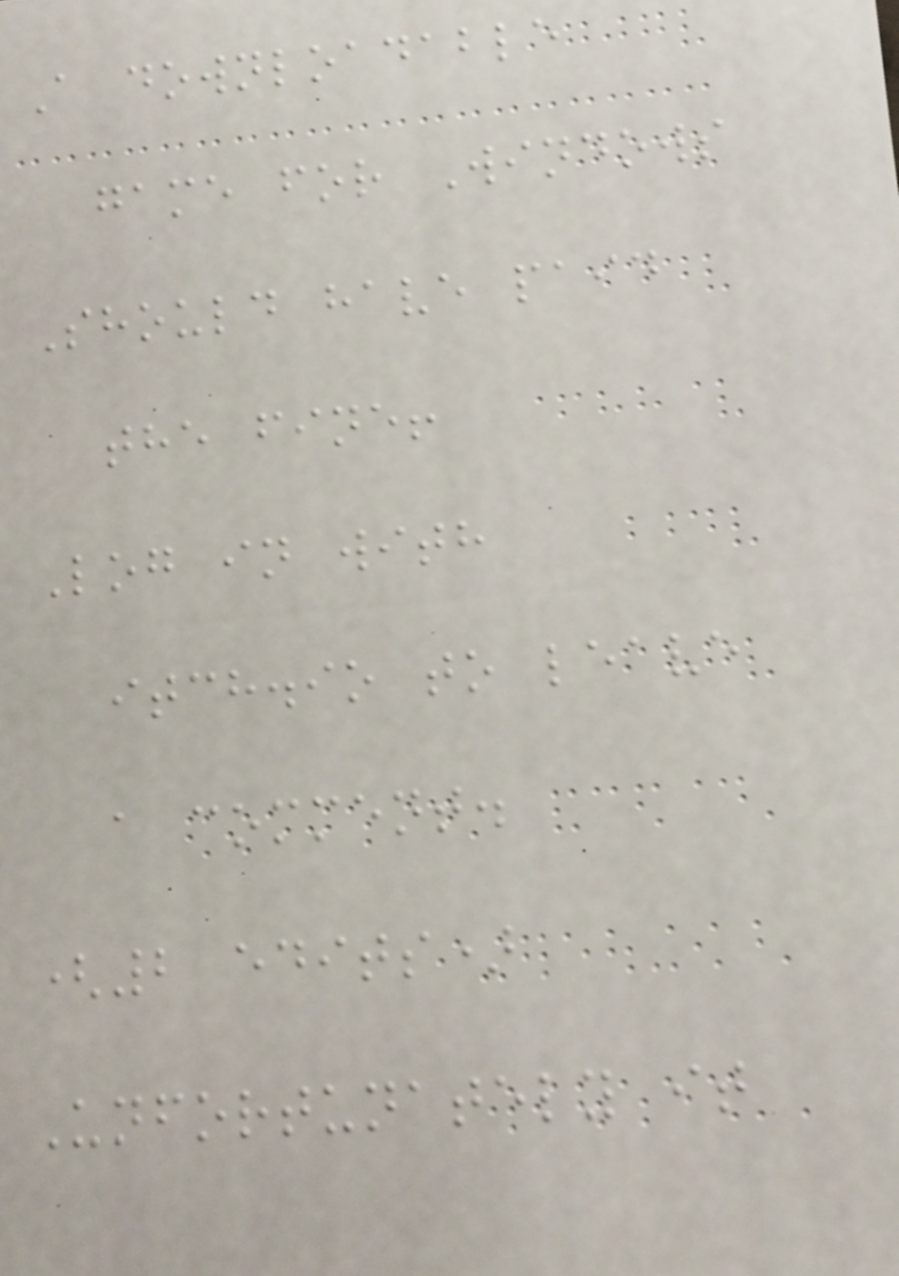A downloadable
game for Windows
Should have paid
the fine!
Log in with
itch.io to leave
a comment.
(2 edits)
Unfortunately it
